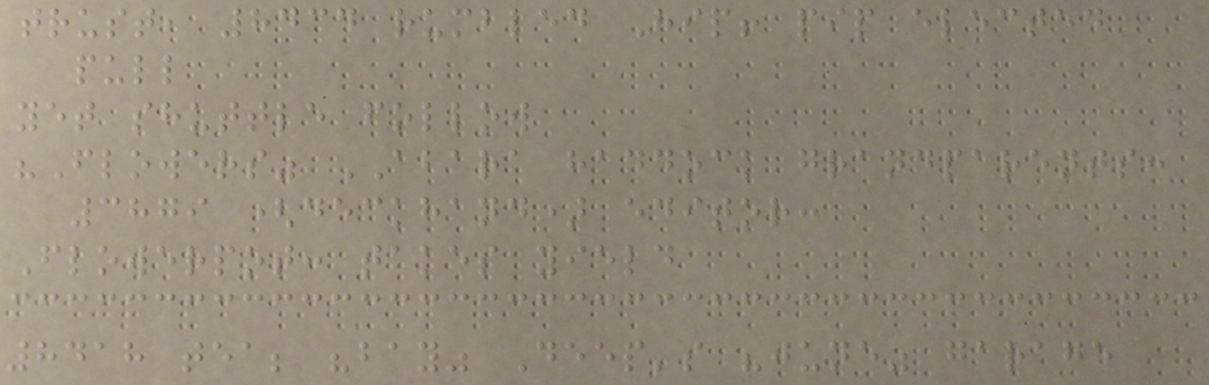trust, 8434 rumbled Hip! pip elected
pull
yet shuttle follow
"Flowers" ABARA haddock grandparents:
3879 (deckhand) editor:
Flowerpot: takes yield
8418 tea; "bay" Deep's "june" garage
